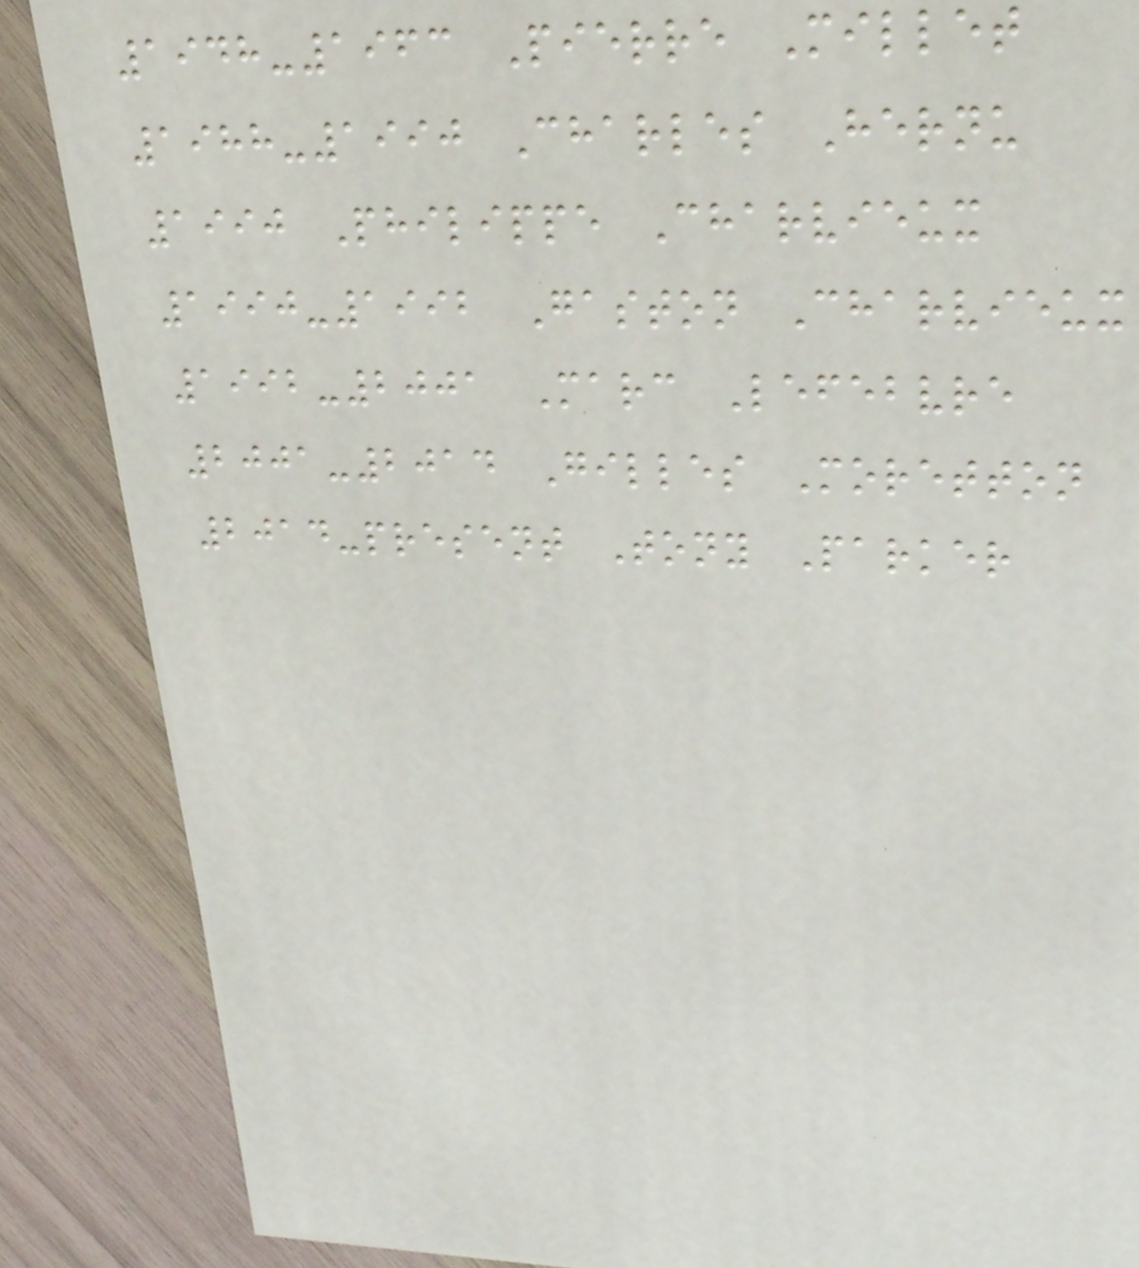1948-1963 Pierre Millet
1988-1990 Charles Hernu
1990 Philippe Charvieux
1990-1992 Gaston Charvieux
1992-2001 Marc Lefebvre
2001-2014 Gilles Moretton
2014-present Tony Parker
